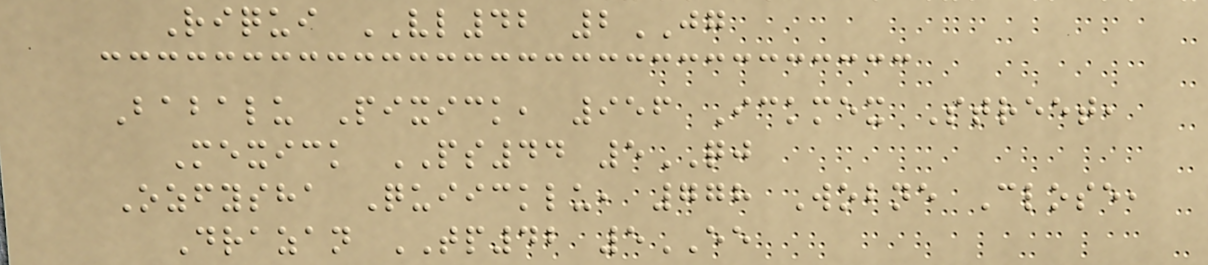Riqui VL42 2JG
Babalu Pixick, 956 Ickmex Street,
Mexick PS44 5QJ
Ozfysha Quiicklu, 778 Wobne Close,
Drazan TP42 5EE
